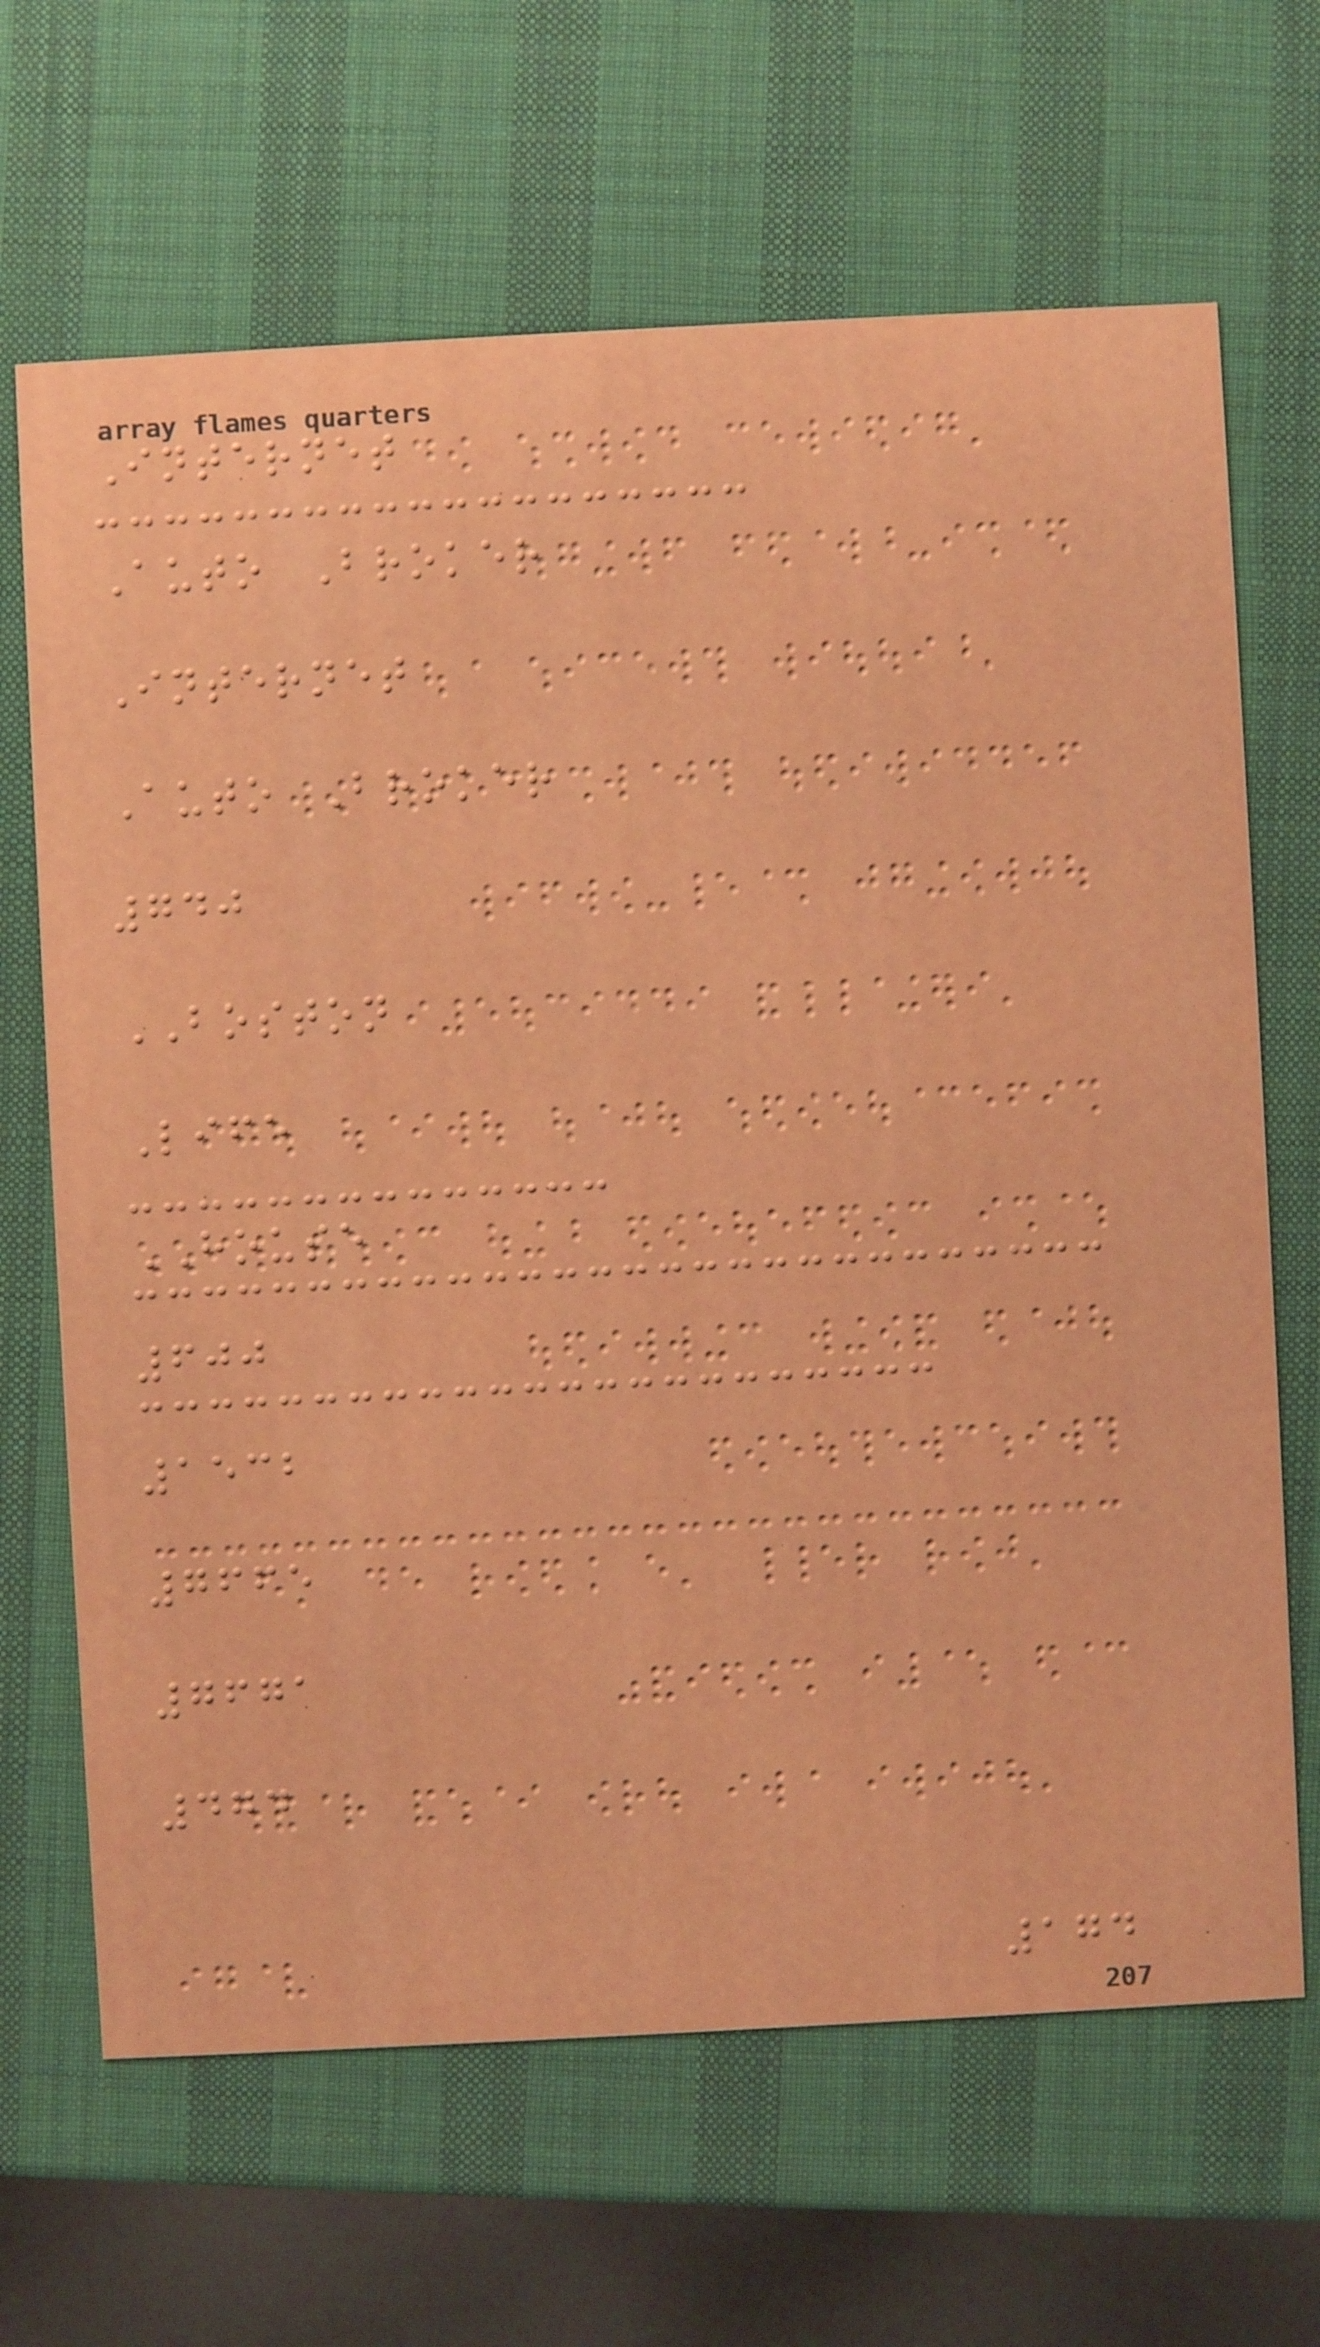Internet
Auto Broker
Internet
Auto Broker
740
BOSTON
Life
HOUSE
600
1532
7665
7671
474
174
